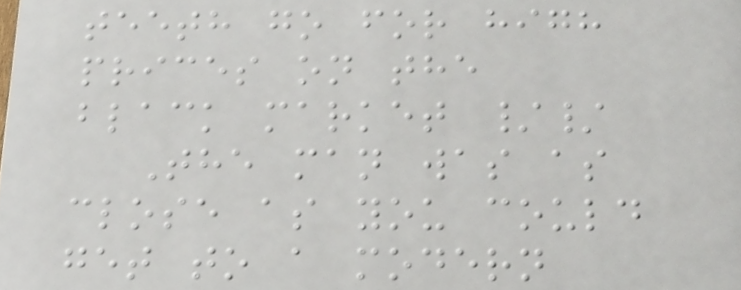teeth go for high
prices on the
black market //
The man was as
close as you could
get to a modern
